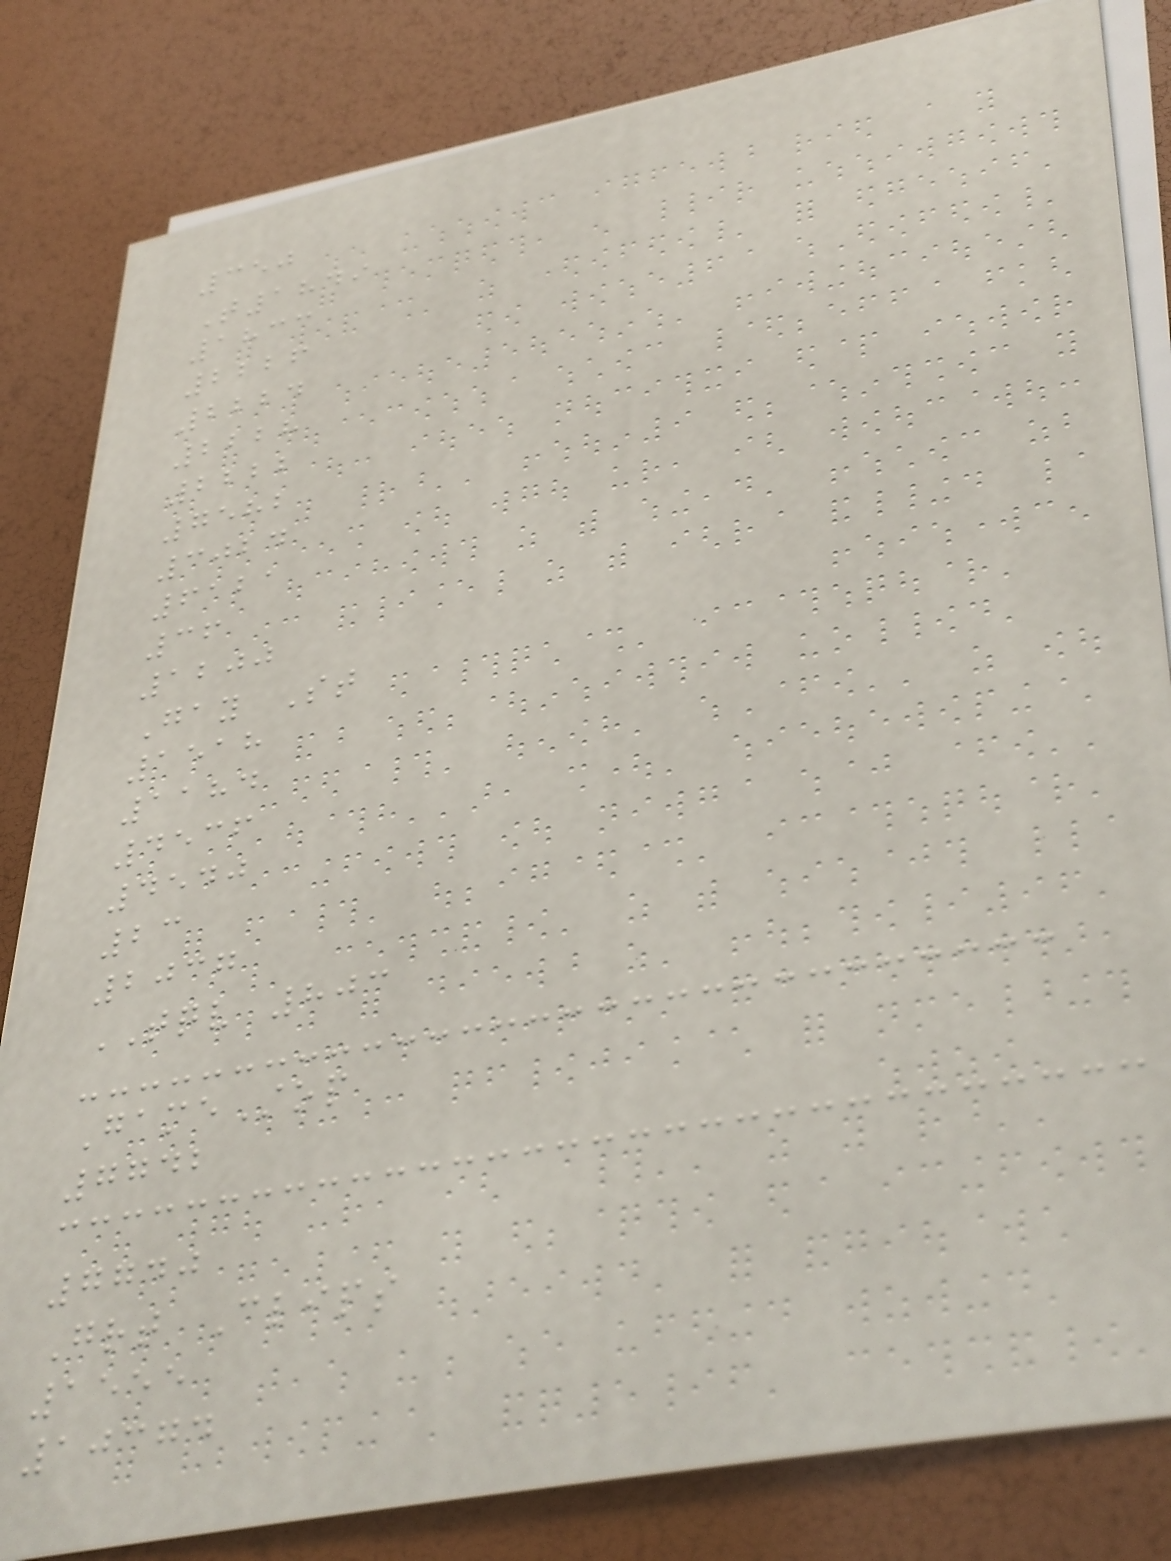350
T1849
1833
2226
2224
2228
2222
7582
3024
6121
36
1200
Gay St
1518
1184
4536
4540
23
2037
TQV 803
GameStop
7742
7740
Great Clips
1555
10374
